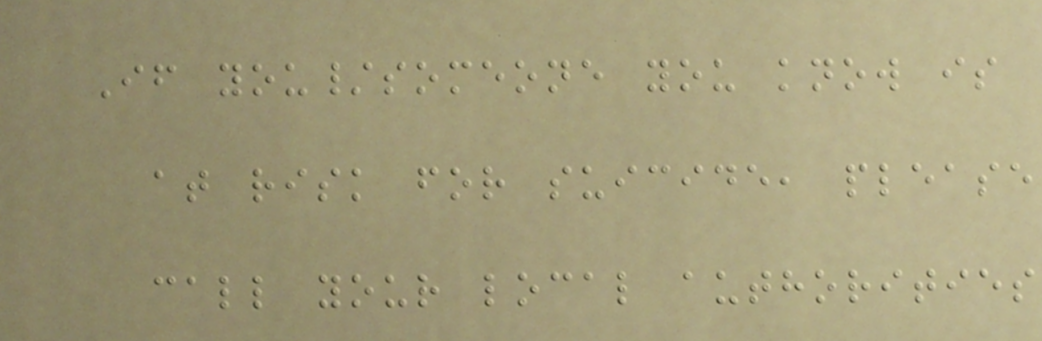If you/someone you know is
at risk for suicide, please
call your local authorities
